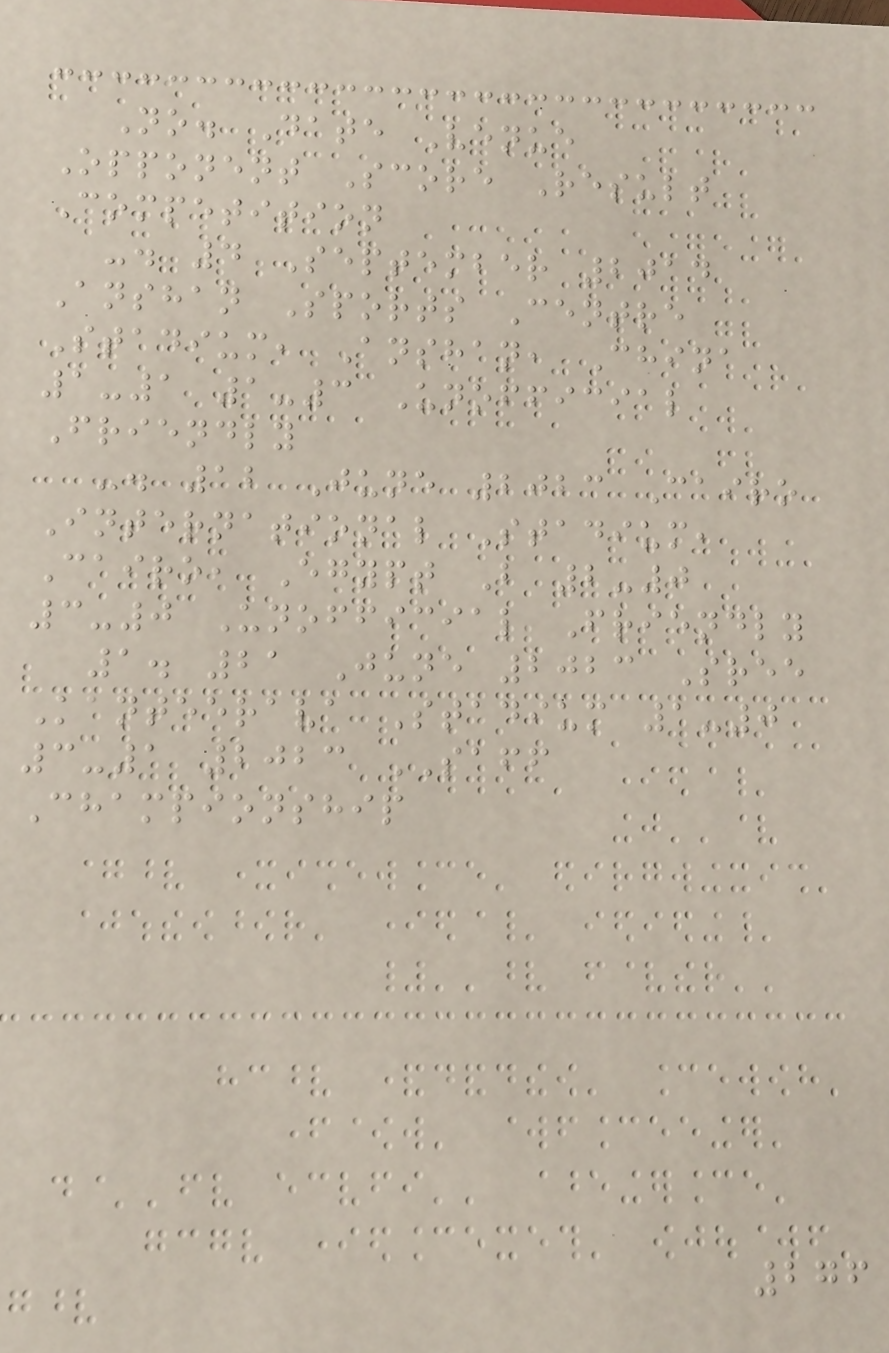No. Date Venue
Opponent Score Result
Competition
-. 4 September 2014
Anshan Sports Centre
Stadium, Anshan, China
1-1 1-3 Unofficial
Friendly
-. 12 June 2023 Cairo
International Stadium,
Cairo, Egypt B 2-0
3-0 Unofficial Friendly
1. 21 June 2023 Sree
Kanteerava Stadium 1-0
3-1 2023 SAFF
Championship
276
